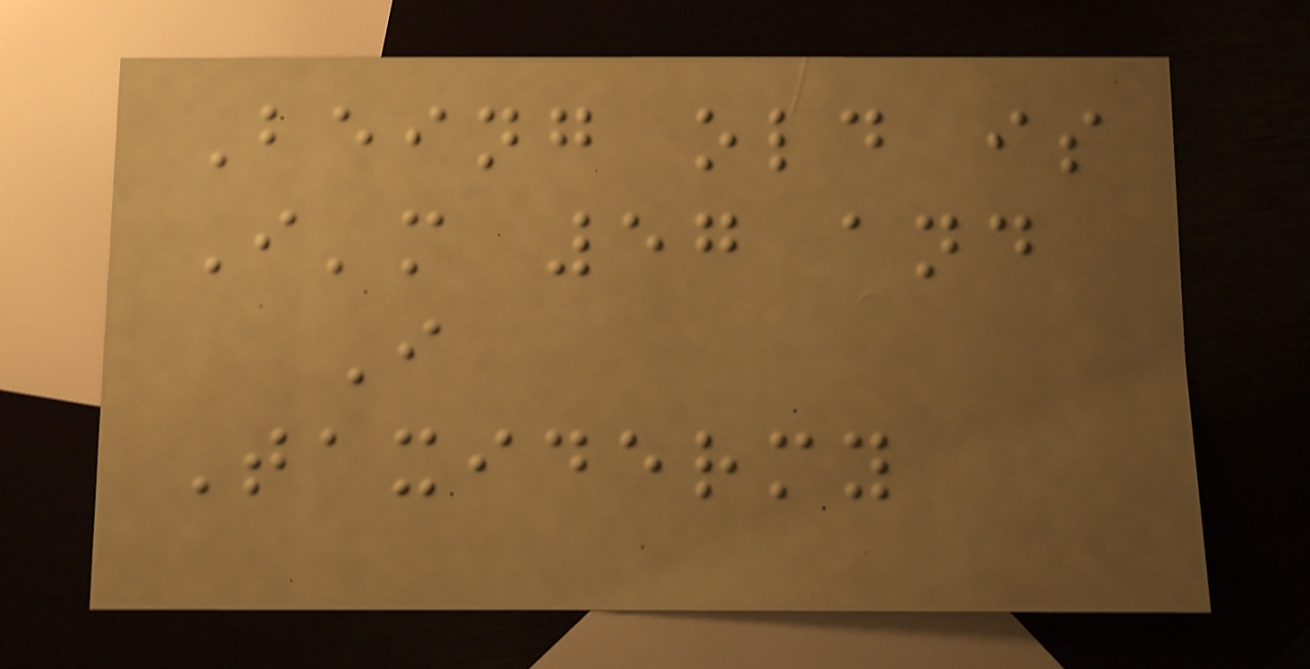Being old is
I'm 57 and
I
Taxidermy
